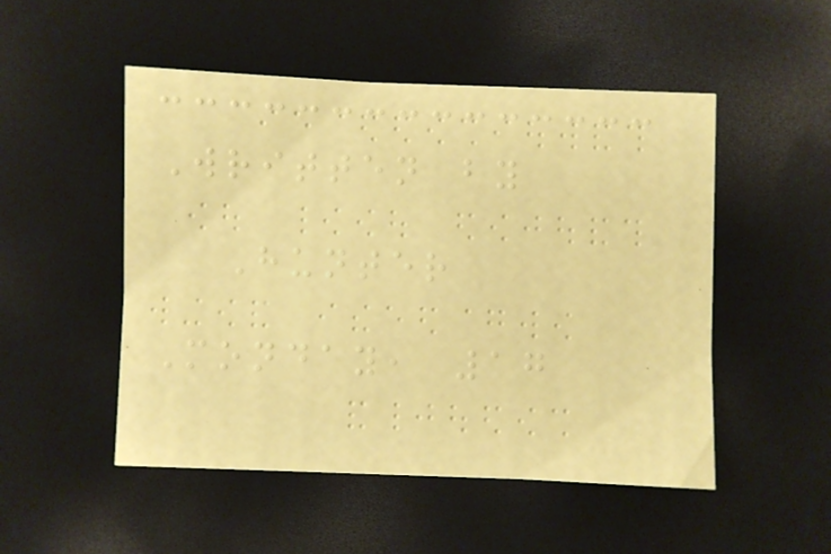Written by
Hunter
Monday, 17
